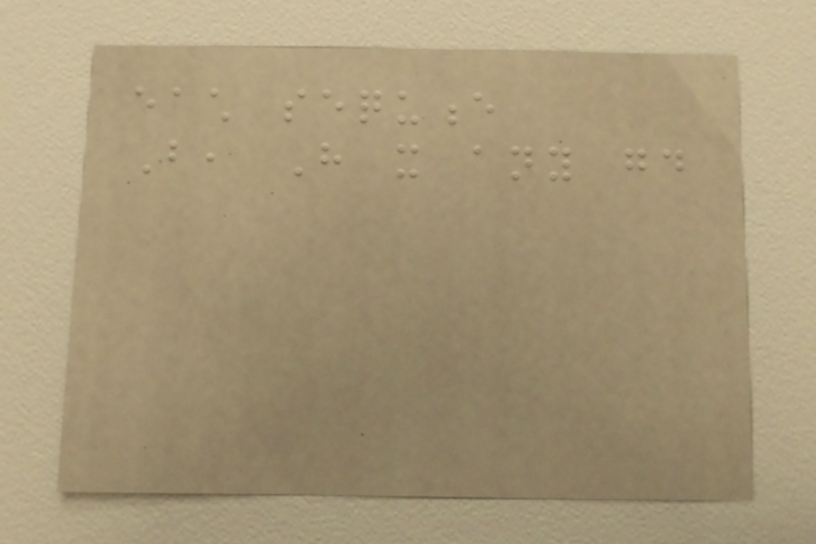each sequence
But, Have it any good
